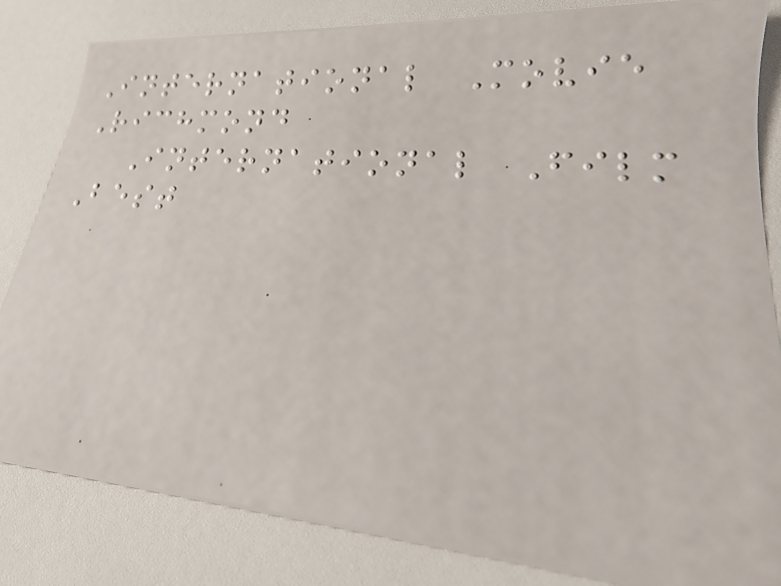International Movie
Richmond
International Film
Best
